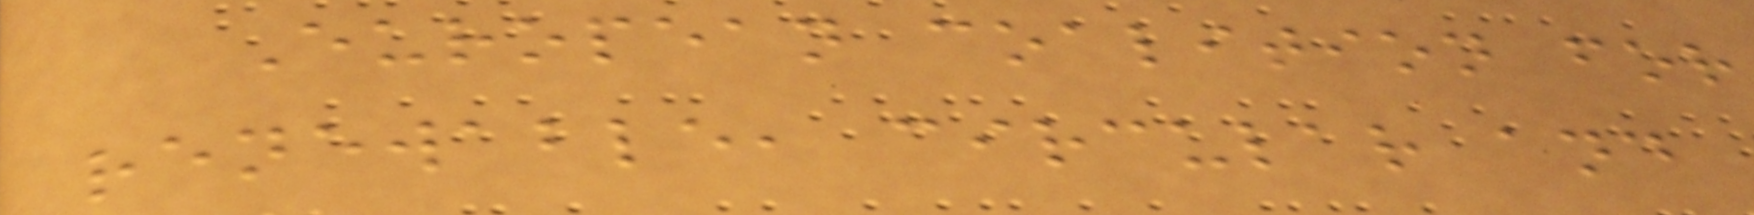European coalition for
renewable, circular and
